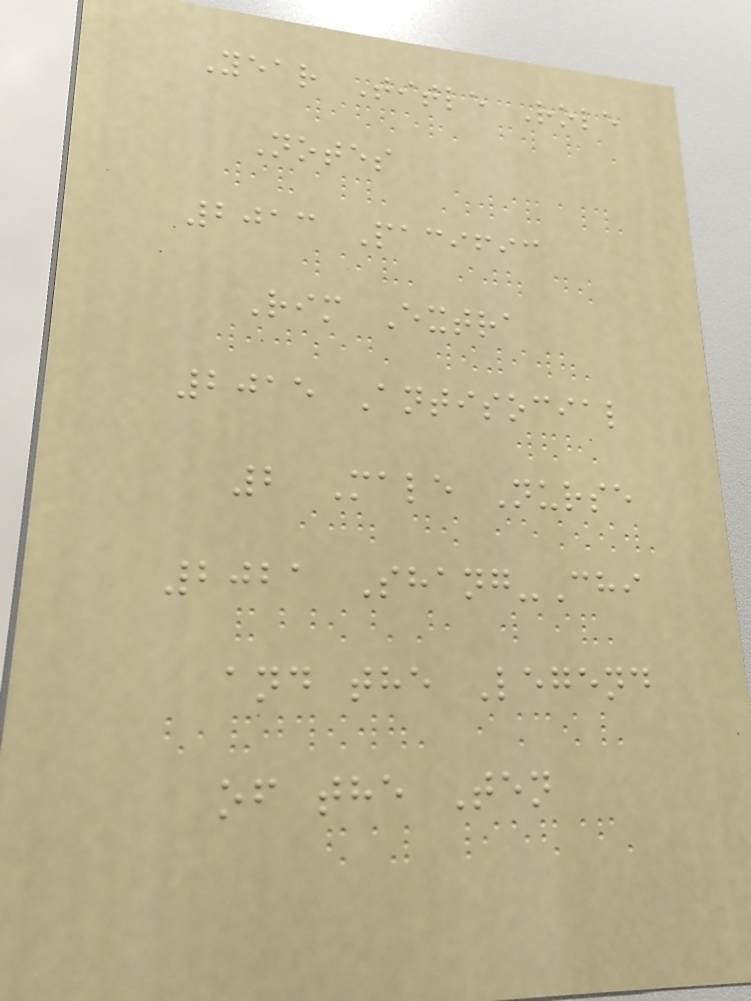Year Title Role
Notes
2013 Pacific
Rim Extra
2015 Antisocial
2 Male Nurse
2021 Shang-Chi
and the Legend
of the Ten
